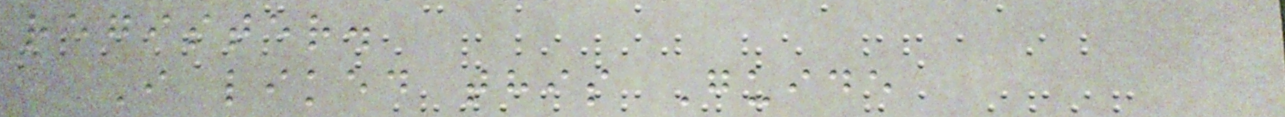register.
I liked this Guide
